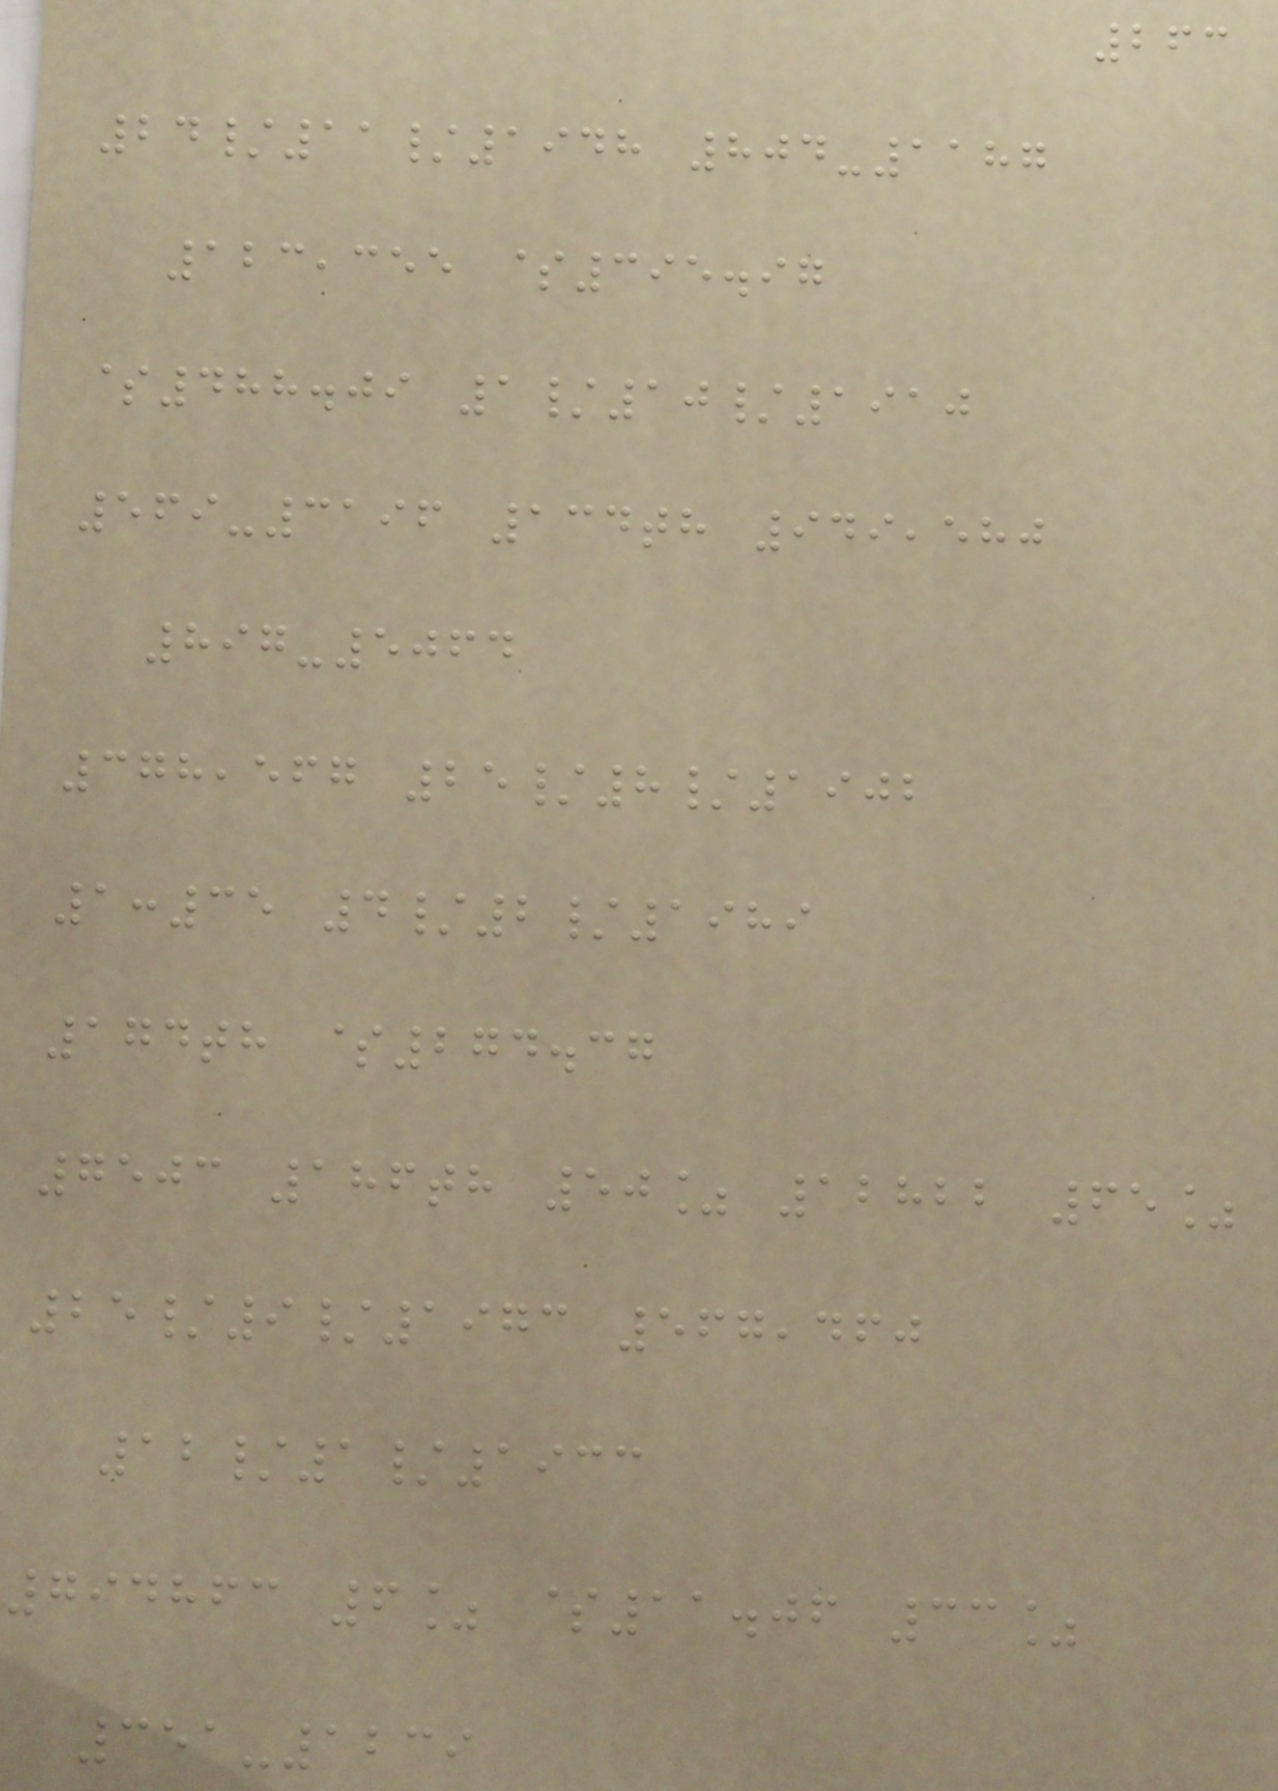263
24/11/1948 804-1187
123,355 $395.97
$488.09 1/10/1910
569-3196 134th 949,580
897-5064
378,567 25/8/1902
1:35 4/2/1989
174th $274.37
7503 186th 50% 12822 65%
25/9/1973 567,460
12/1/1933
794863 6% $11.06 33%
351-1239
